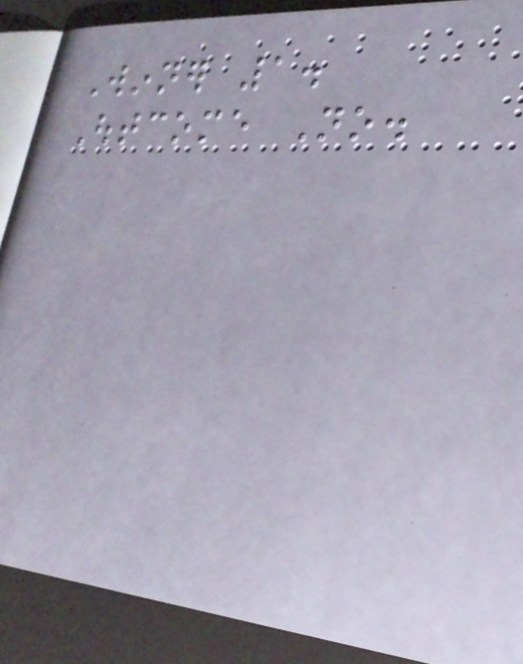Winner 1.
Outcome No.
